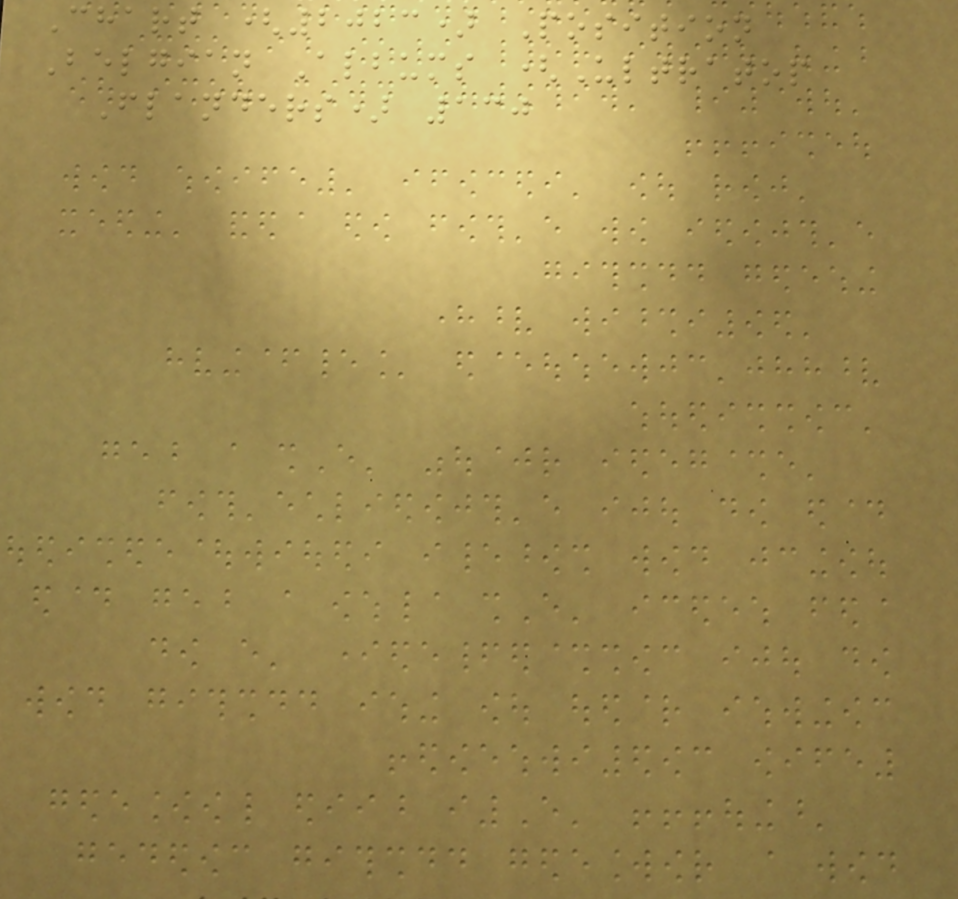Chart (2023) Position
Belgian Albums (Ultratop
Flanders) 130
